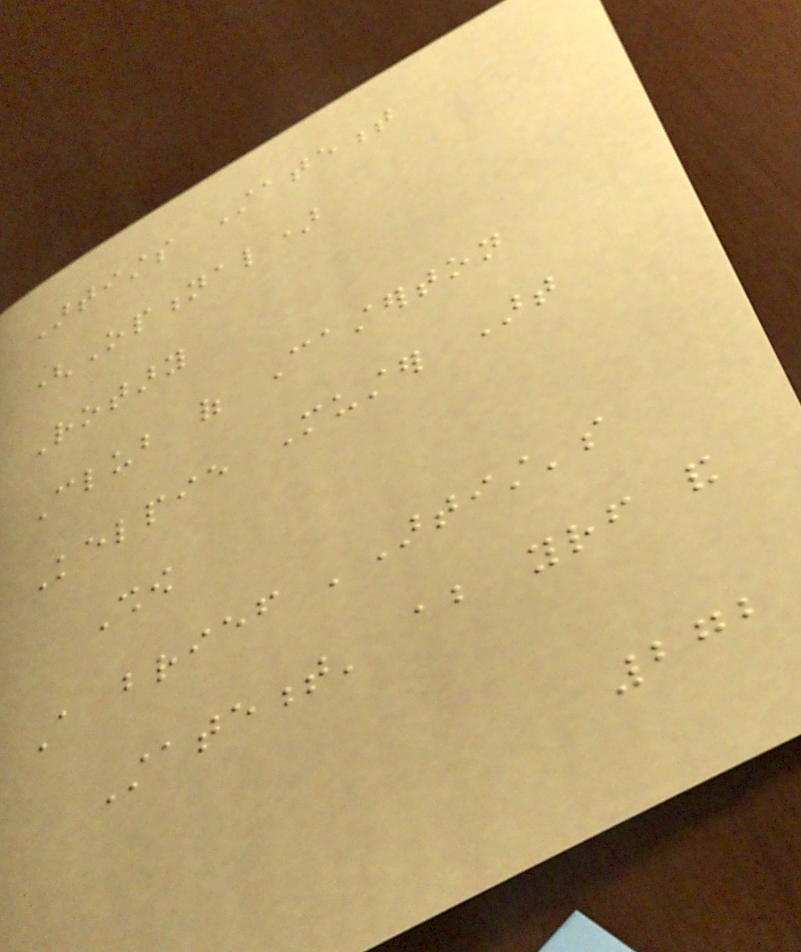Artists Statement
(Optional)
Rotary
Club of Casterton
Kelpie Muster Art
Show
A brief 'Artist's
Statement' about yourself and
272
